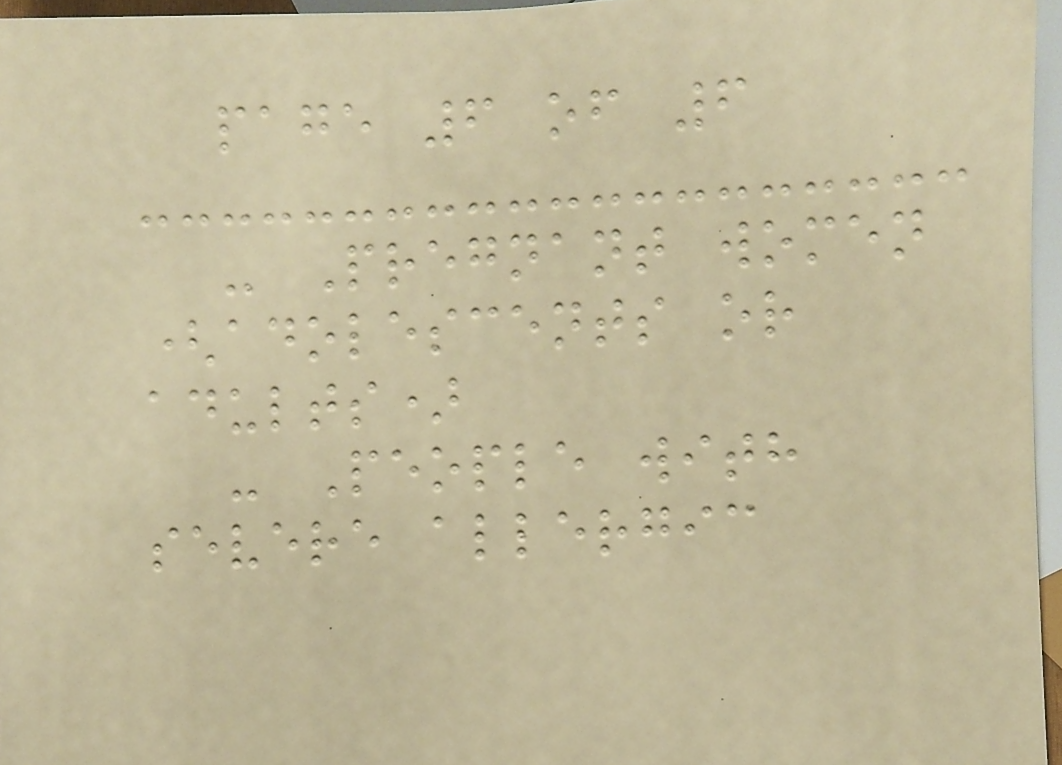page 6 of 6
- Pregnant women
(adolescents or
adults)
- People with
severe allergic
